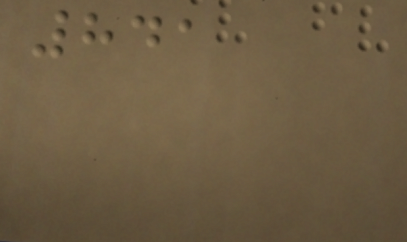841
